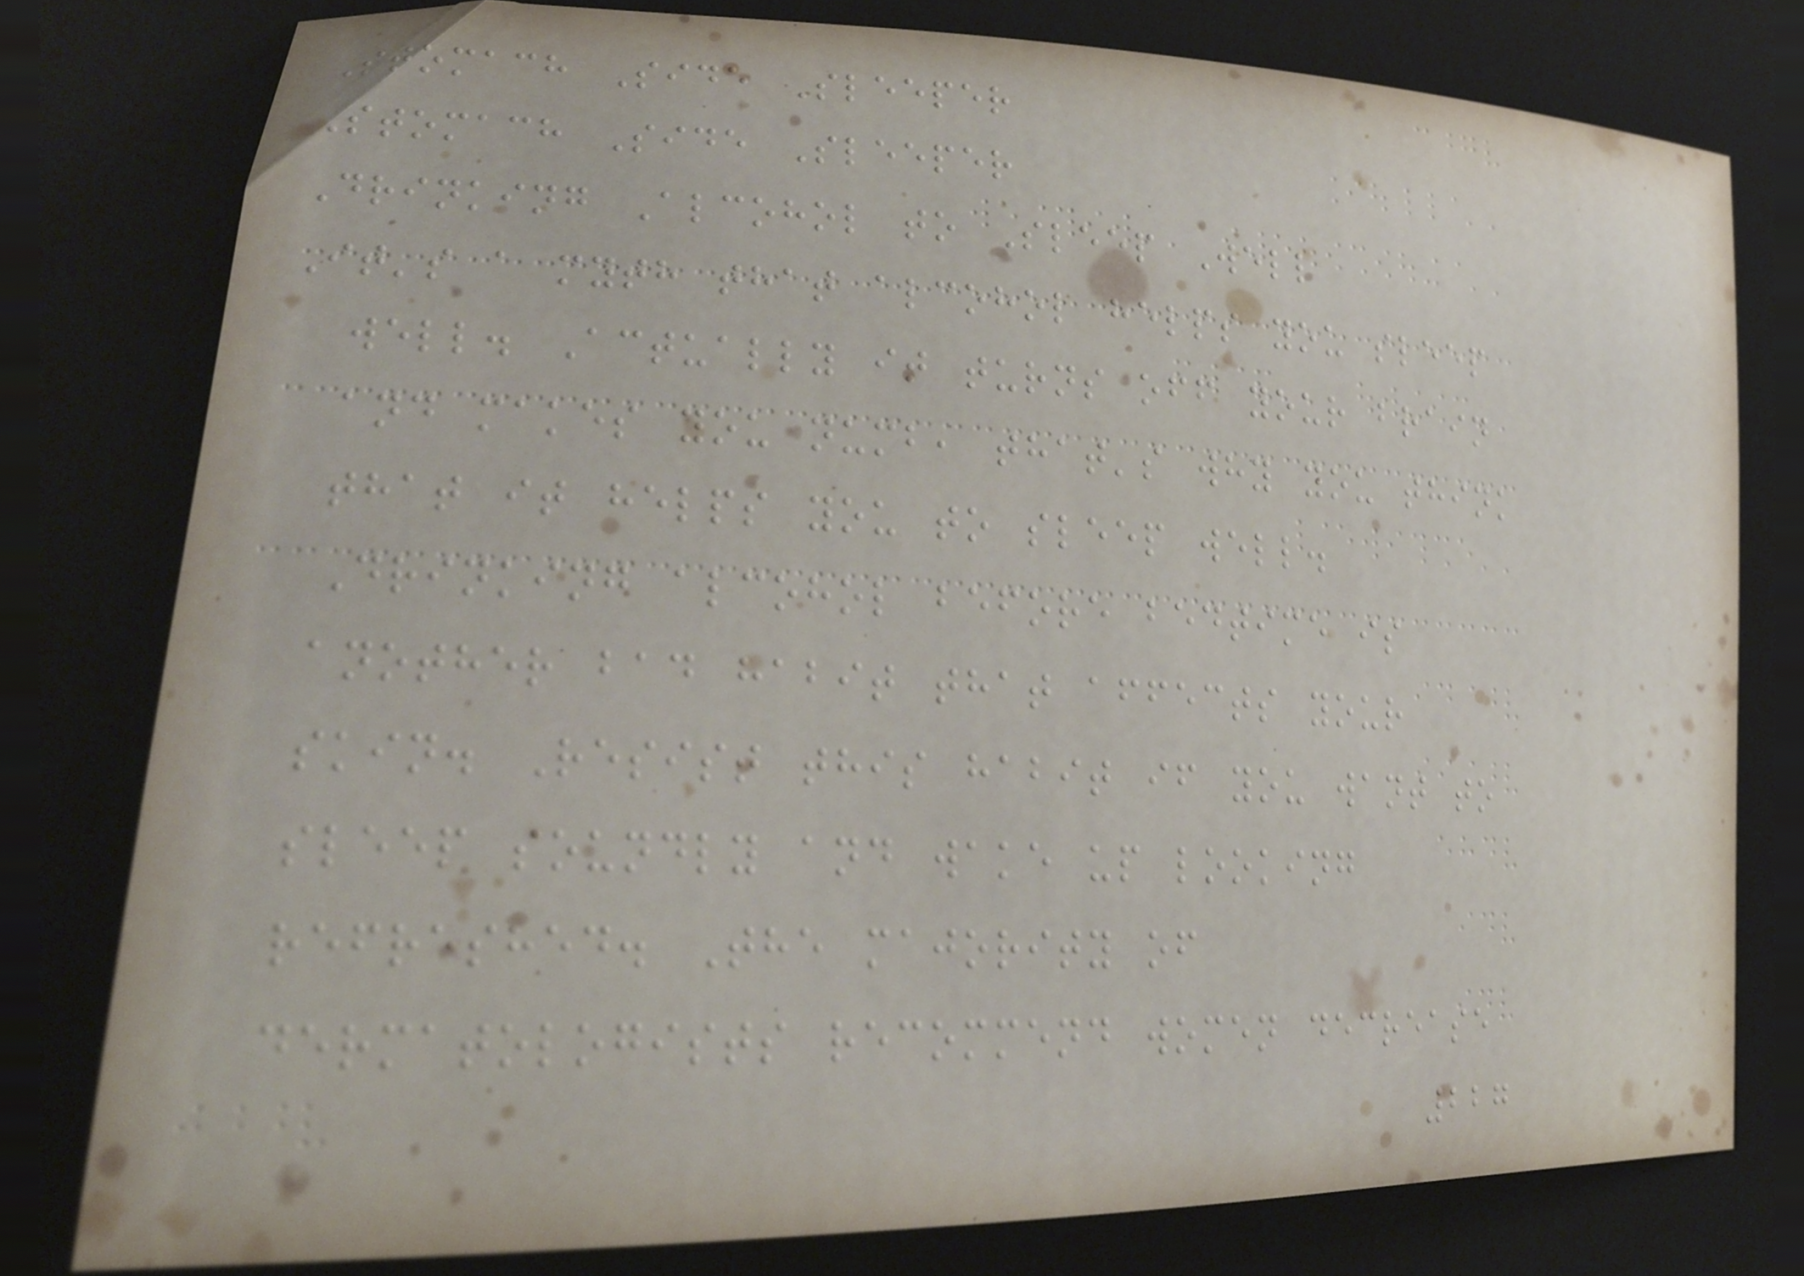Stomach Side Sleeper
Stomach Side Sleeper
Drinking Alcohol to Sleep Well
It's a myth that alcohol helps you sleep
well. Actually it turns off your brain
and makes you numb, that's why you think
that it helps you to sleep well.
Drinking alcohol before bedtime is
another bad habit that affects your
skin. Resist this habit if you want to
sleep soundly and wake up looking
refreshed. The majority of
dermatologists recommend women decrease
227
